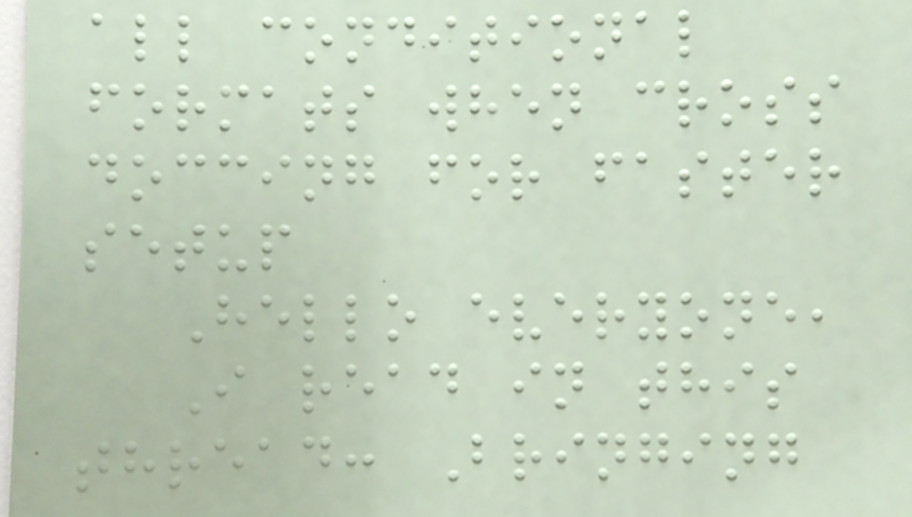all conditional
formats when cross
doccing for faster
setup
Hello everyone,
I read in this
thread: Bringing
